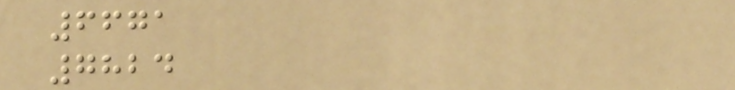6671
7824
